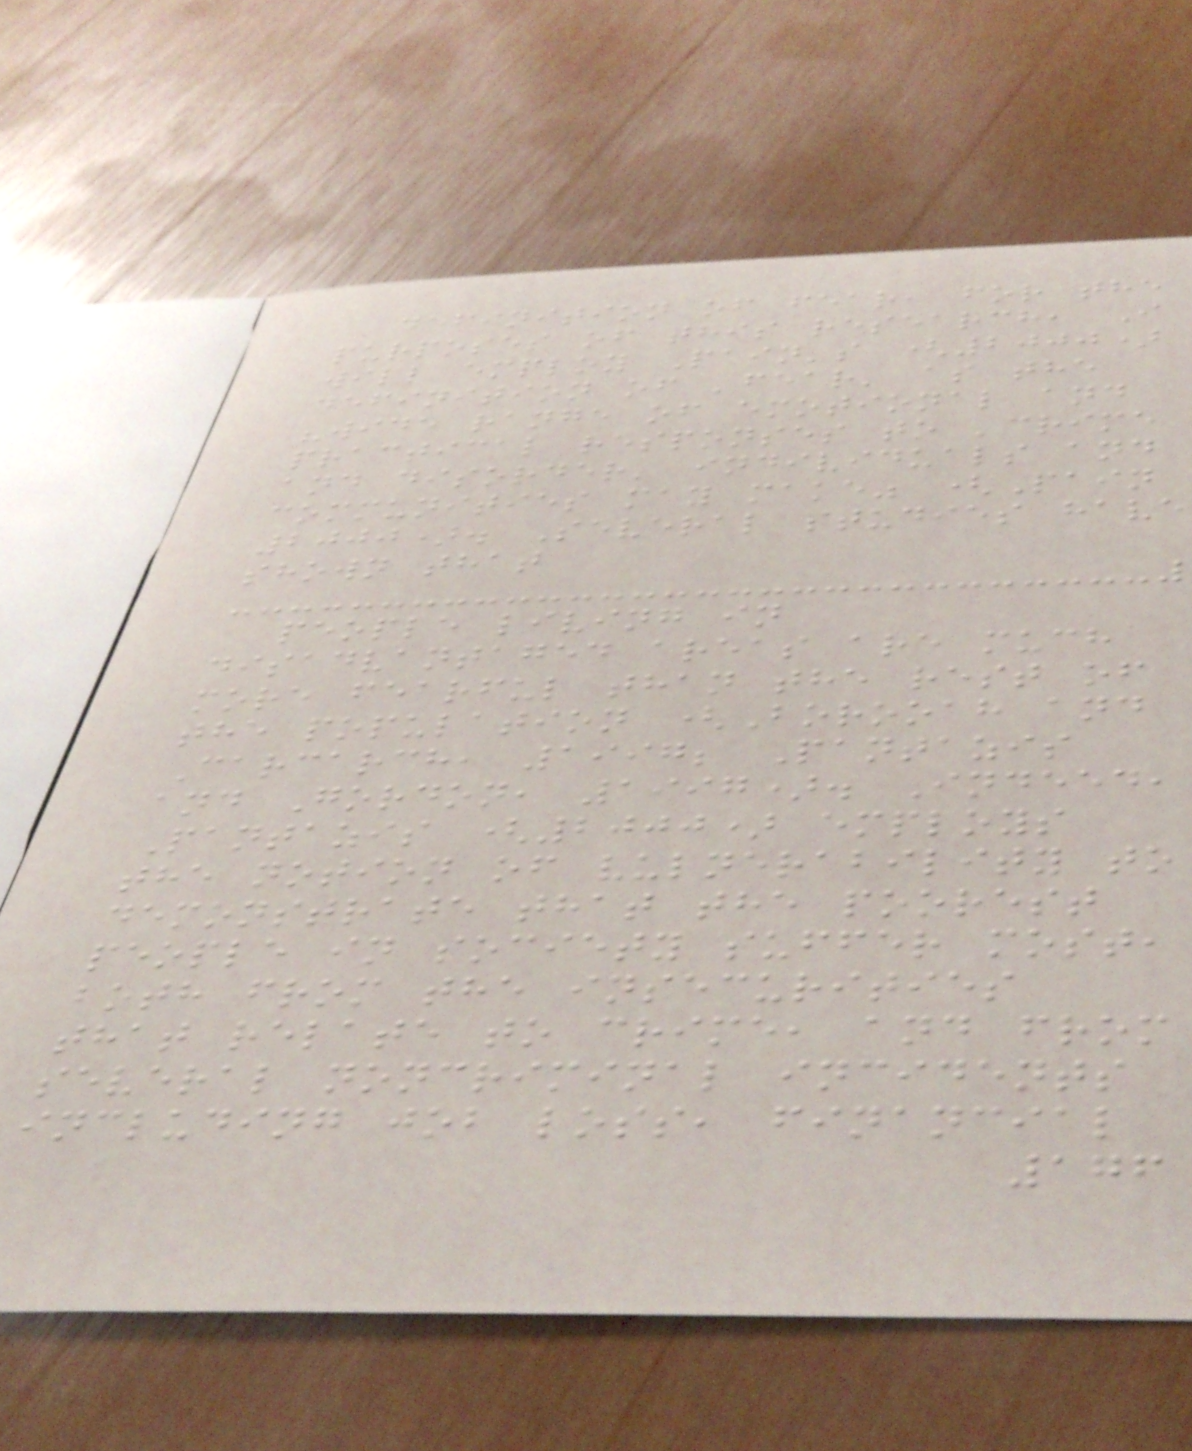definition of fear, for the
purposes of this research, I
will employ Pain's (2000)
definition of 'fear' as the
"wide range of emotional and
practical responses to 'crime
and disorder' individuals and
communities may make" (Pain
2000). Several studies have
shown that
people living in
disadvantaged areas are much
more fearful than the rest of
the population (Borooah and
Carcarch, 1997; Pantazis
and Gordon, 1997). Indeed,
Pantazis (2000) employs
the notion of vulnerability to
demonstrate that the poorest
people in society suffer most,
both from the insecurities
that relate to crime, and from
several noncriminal incidents
including job loss, financial
176
